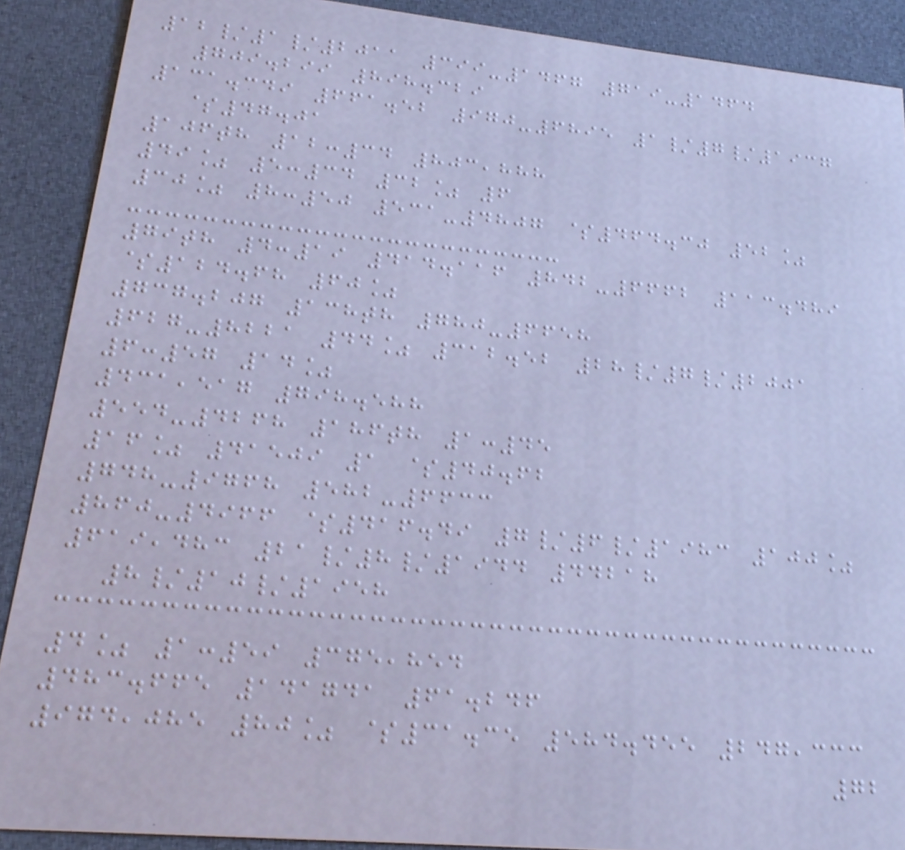12/1/2011 399-1467 719-1464
709.299 898.329
131.349 661.52 970-6895 1/7/1937
$47.01
106th 12:34 803,888
49% 5:34 32% 6
30% 8:50 531-4807 $464.30 52%
79th 4:19 414.116 842-6662 113.489
$124.68 60%
737.207 138th 780-6658
627-8221 44% 312.52 28/7/2001
6:57 14%
431,517 798.588
554-4268 186th 1:45
16% 41509 1 $40.62
748-9768 582-6633
860-4966 $416.49 7/6/1983 100%
619,483 21/8/1944 44218
8/10/1958
4% 1:59 375,854
483.665 141741 61.246
974,085 80% $31.35 584.455 247,333
72
